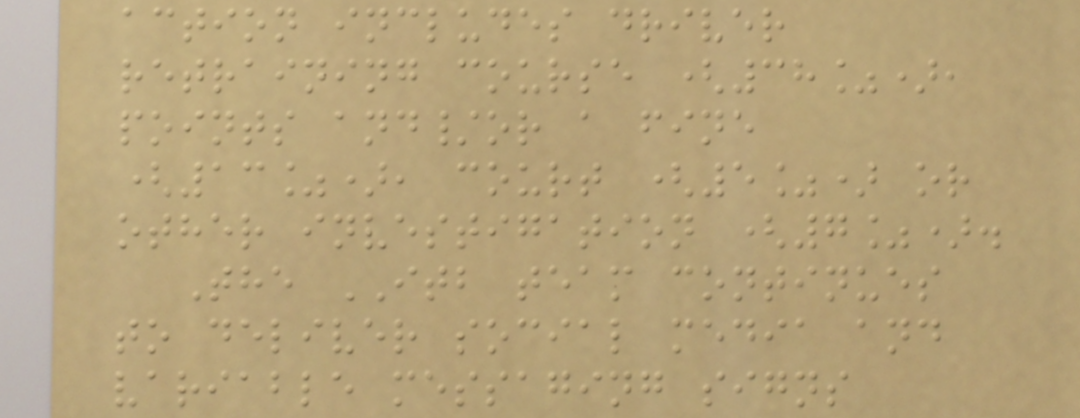action includes driver
retraining course (38%),
points and/or a fine
(13%), court (5%) or
other investigation (7%).
The ITB team continues
to deliver social media and
variable messaging signs
